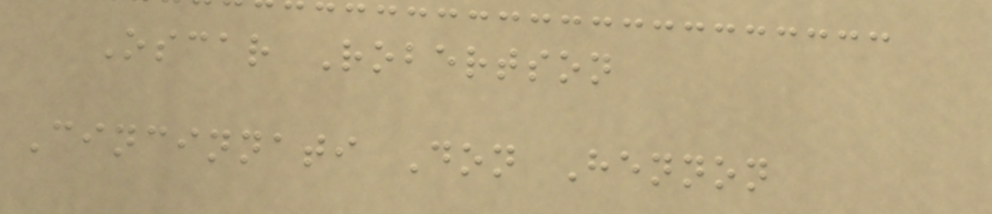Oscar Robertson
Cincinnati Don Hennon
